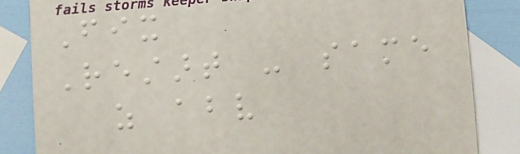Fix
Restart - same
as above
